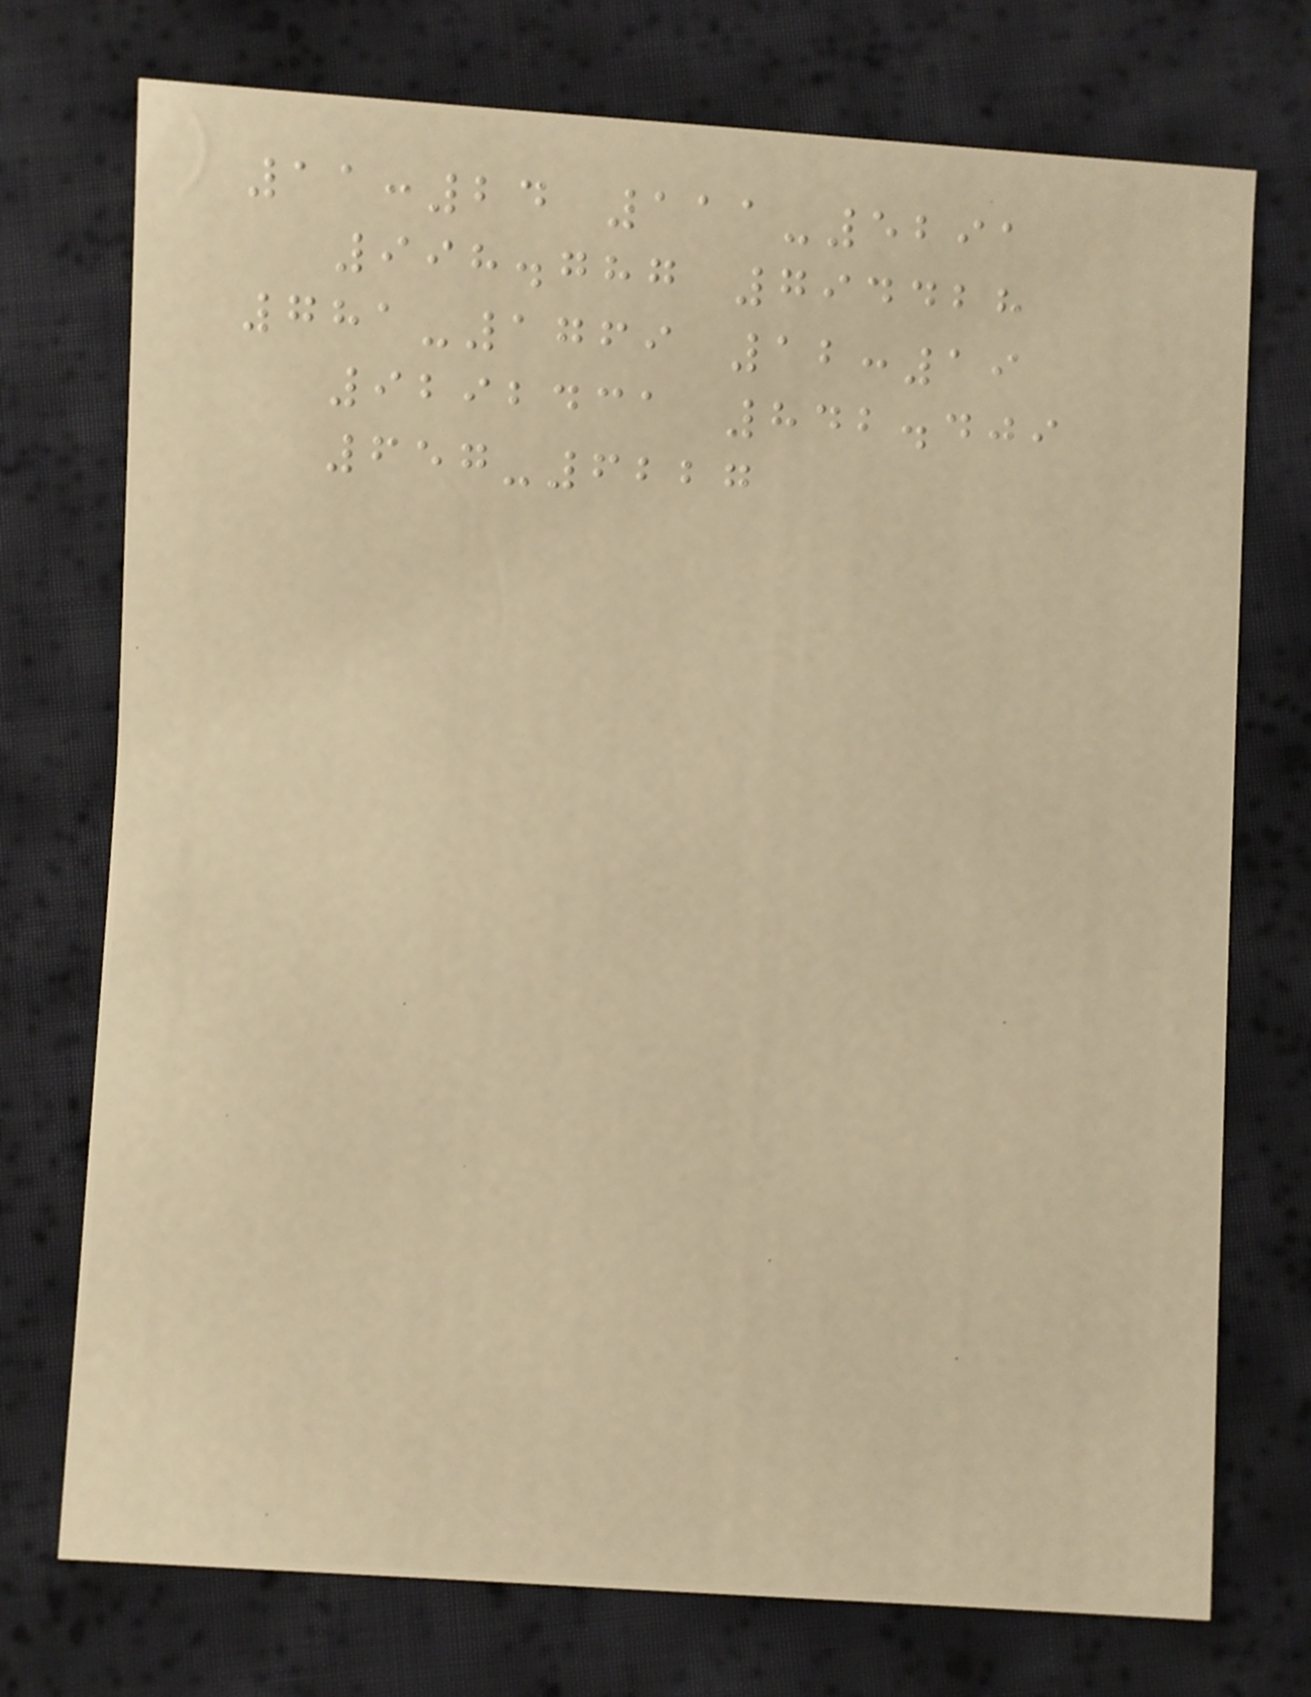11:24 111-5291
998.787 794428
781-1769 12:19
9292431 842.409
657-6227
